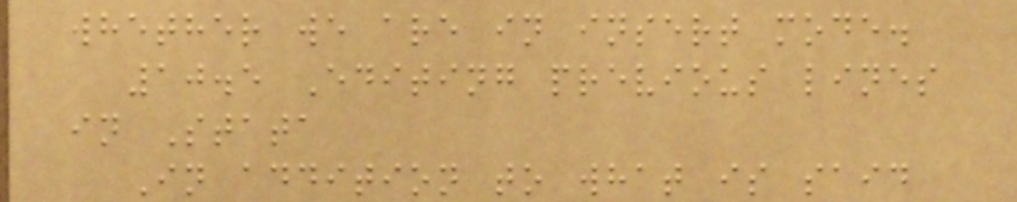whether we are in insert mode.
10.5 Editing previous lines
in Stata
In addition to what is said
